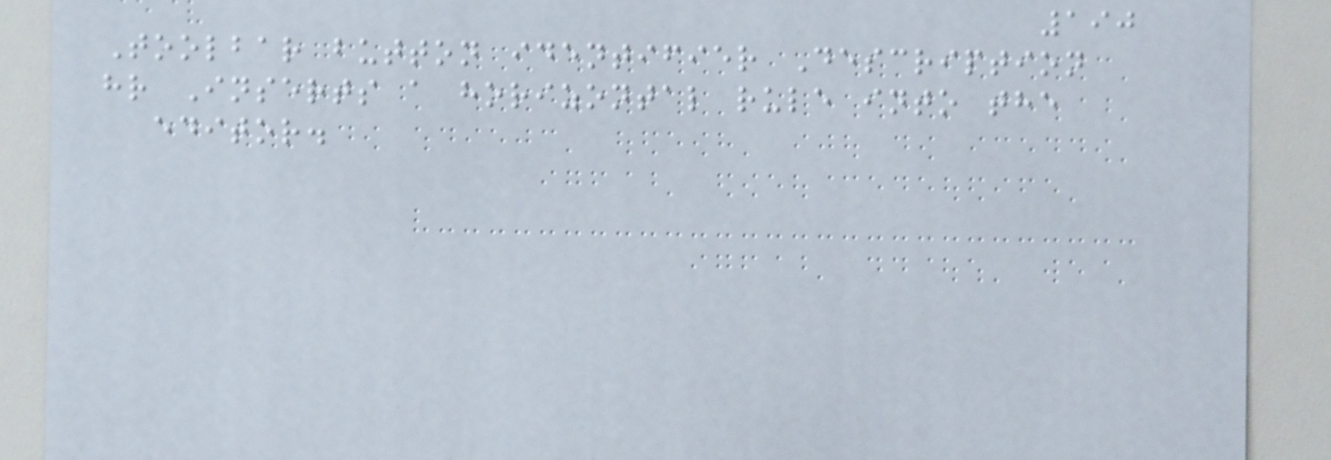190
Toolbar button identifier Description
hr Inserts a horizontal rule into the
editor.
